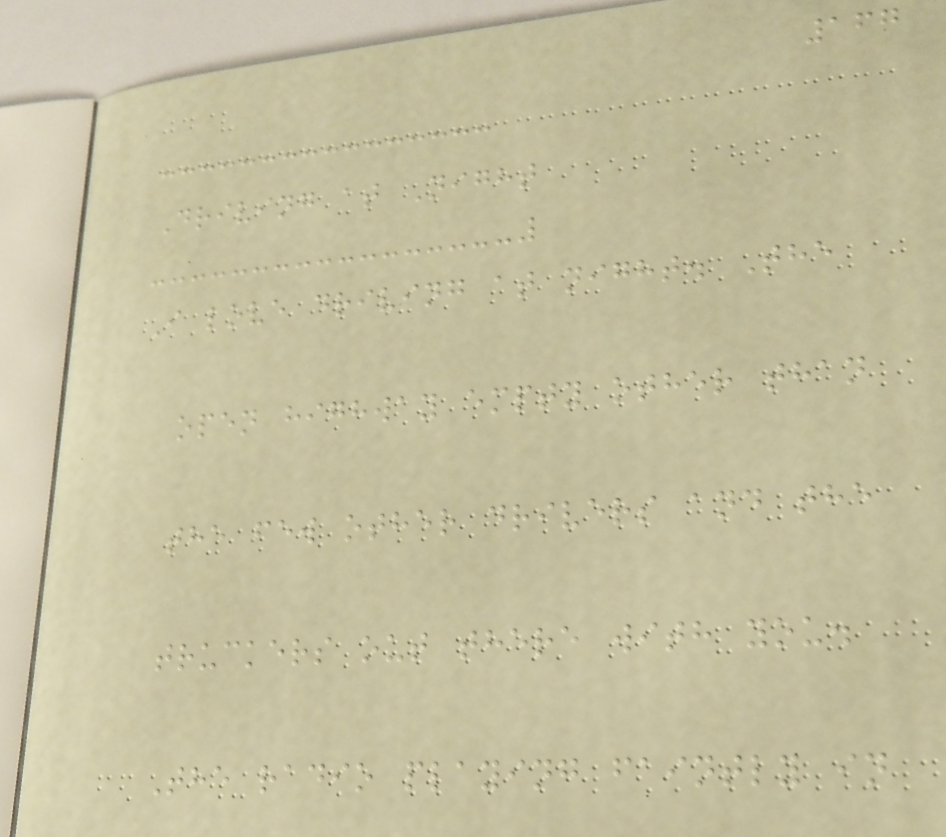167
Driving at Night
I love driving at night. The
open highway empty other than
the few other drivers and the
truckers out there with you.
The radio playing faintly in
